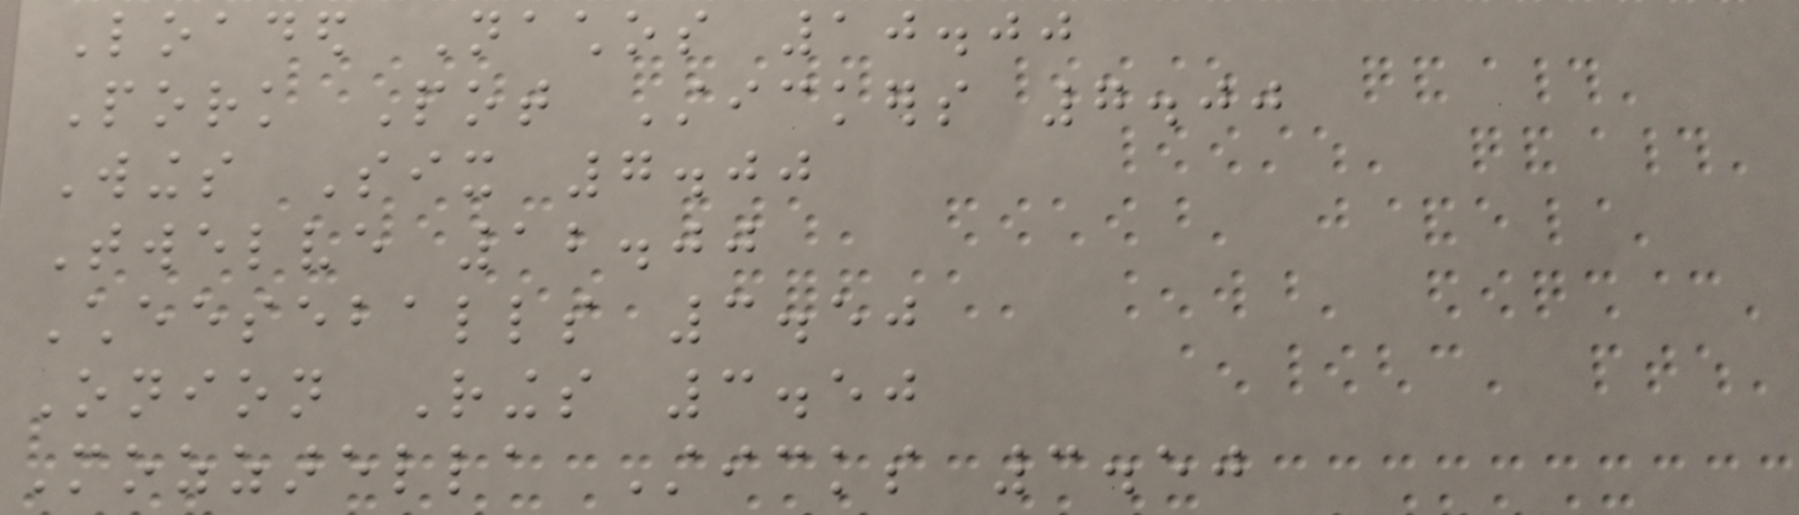Loaded Nachos 10.00
Pork Pot Stickers 7.00
Wings Six 7.00
Twelve 12.00
Cheeseballs 3.50
Onion Rings 3.50
Mozzarella Sticks 3.50
